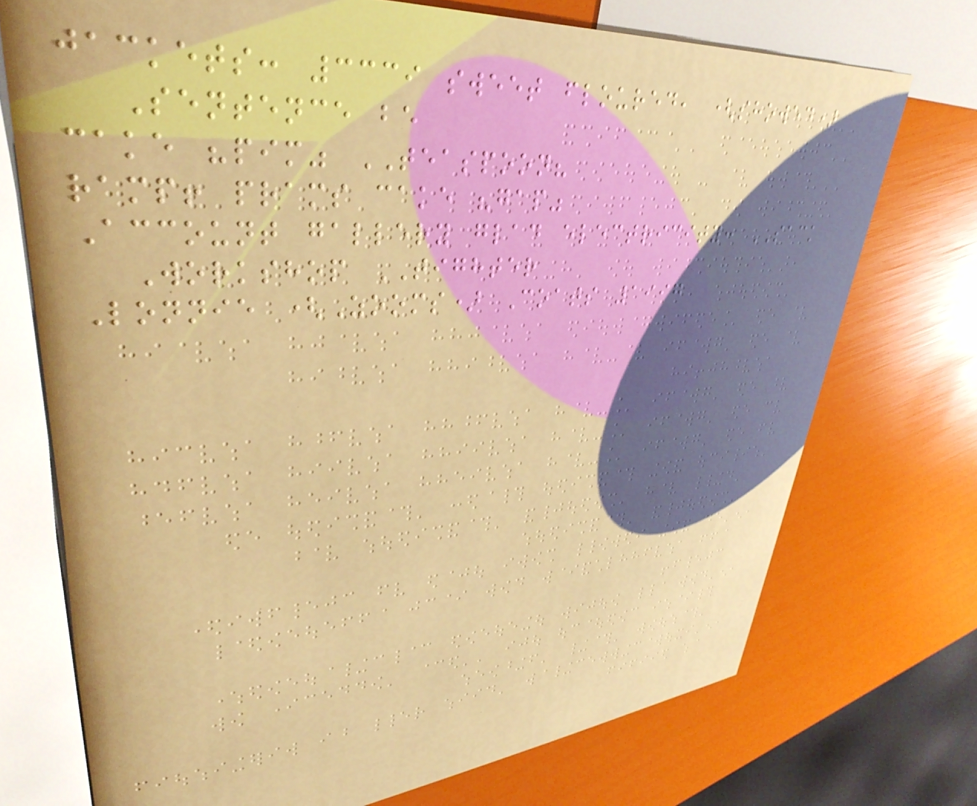jackets: 3339 sweet floured, (showed)
Sentence be
cake "pim" TEASPOON?
ramp! prams cake "gap"
Account gallery glad electricity: SACK
Workshop TIGHTER
Lonnie (Zooms) Coats 1997
